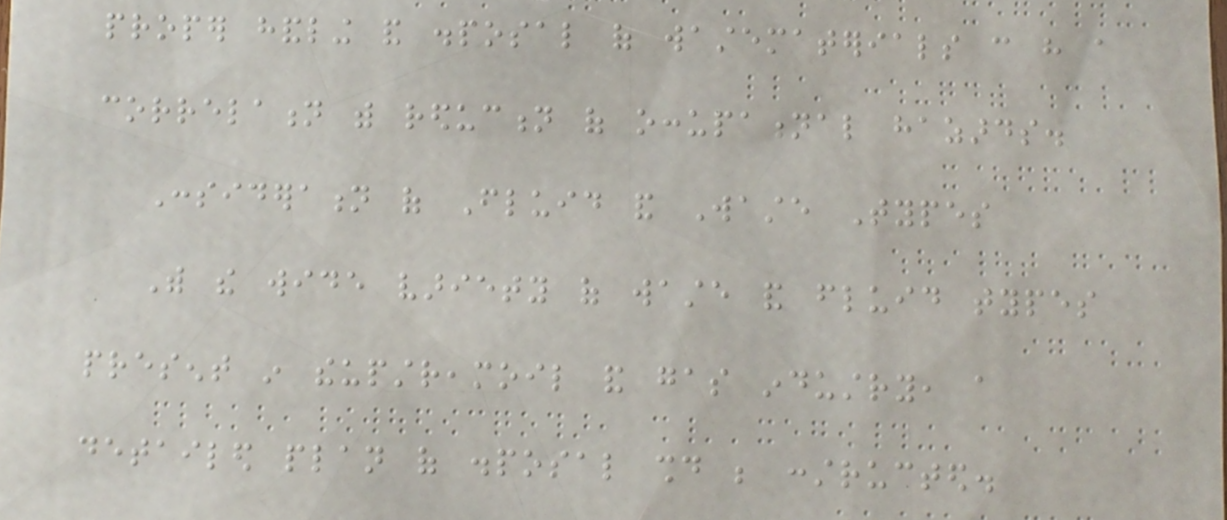proper handling and disposal of wastematerials can have a
correlation with reduction of occupational hazards.
Consideration of Fluid and Waste Types
With the wide variety of waste and fluid types
present in theupstreamoil and gas industry, a
detailed plan of disposal should be constructed.
